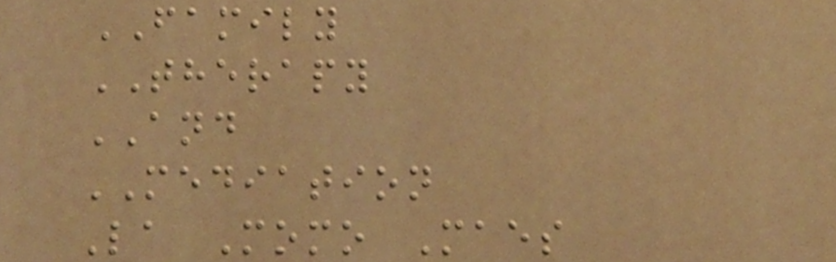FAMILY
THERAPY
AND
MEDIATION
La Momo Maes
